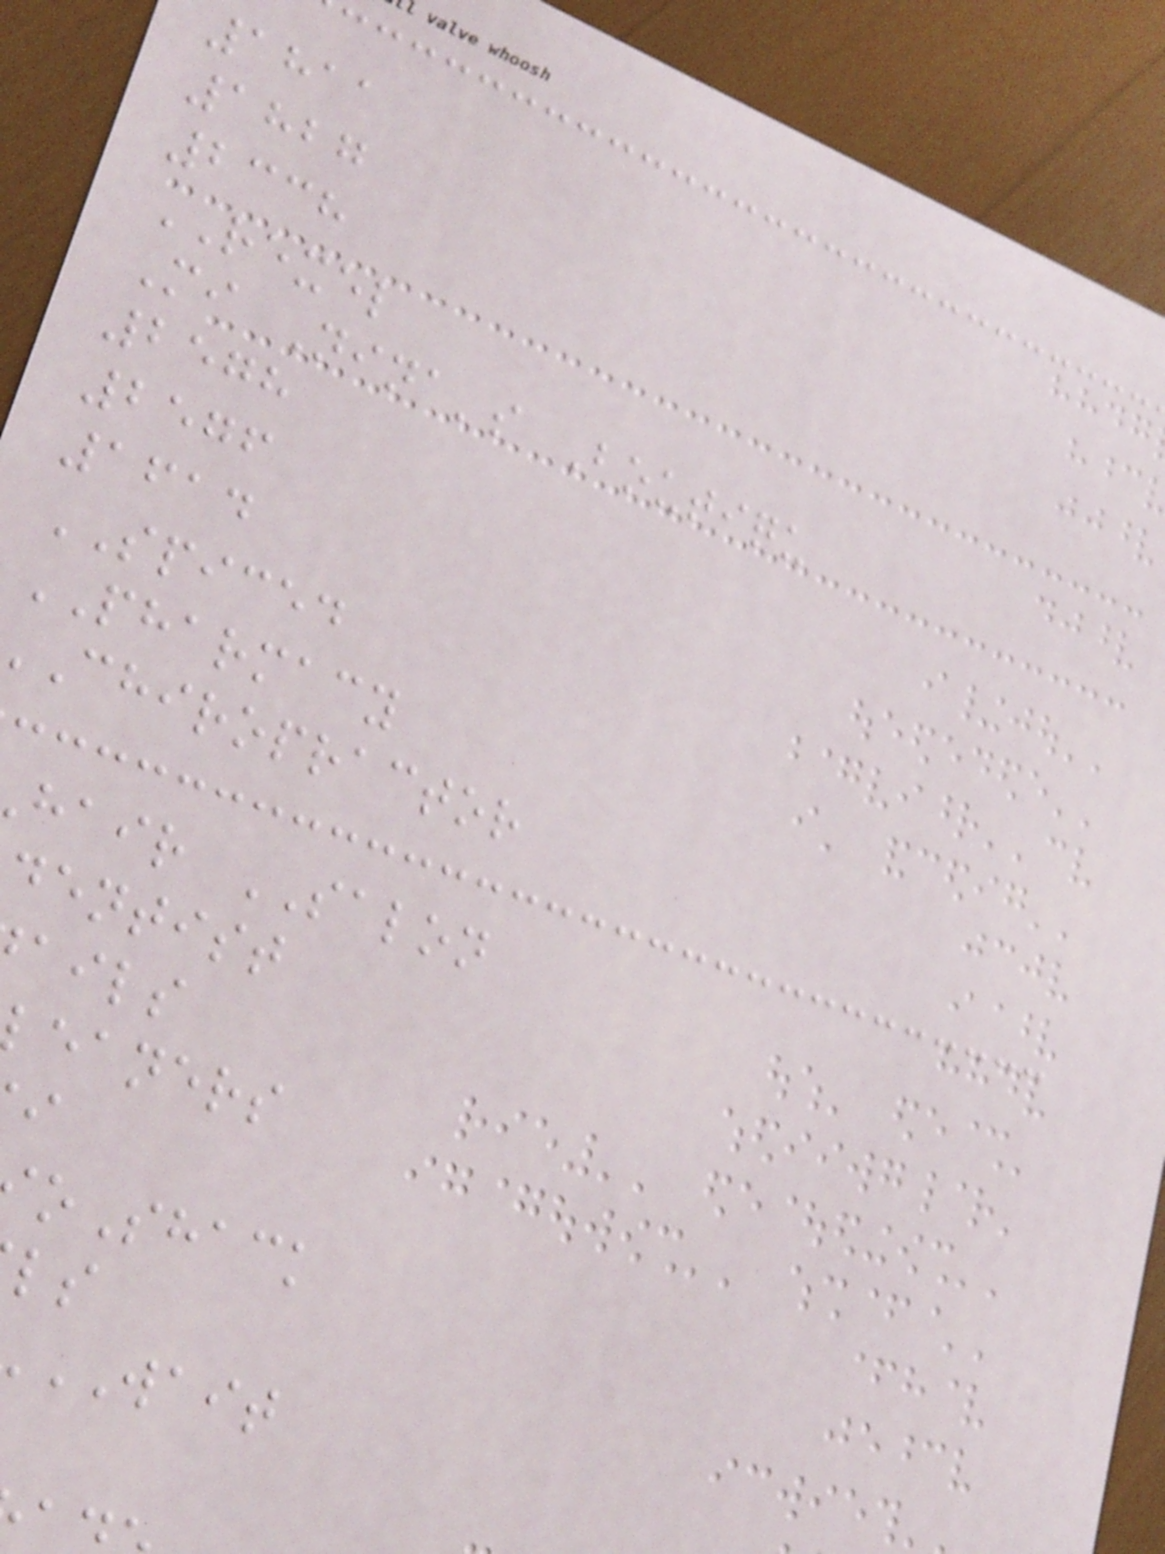1811
1827
2338
REXEL
Mi Nina's Boutiqu
2578
2576
1614
SPICED
PHARMACY
chiropractor
hair SALON
dentist
ails
eaners
oShack
WAIT
